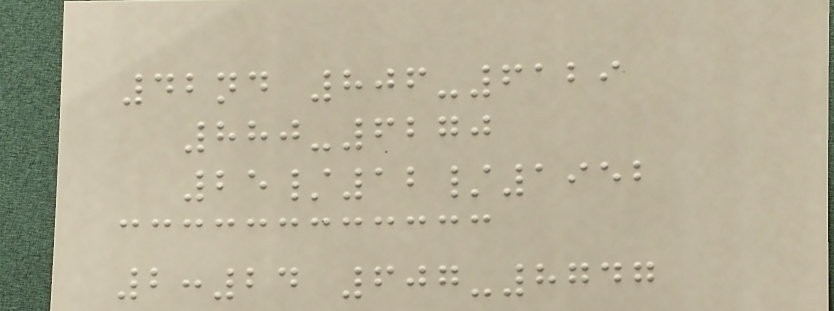42nd 806-6129
880-6270
25/12/1952
2:24 607-8747
